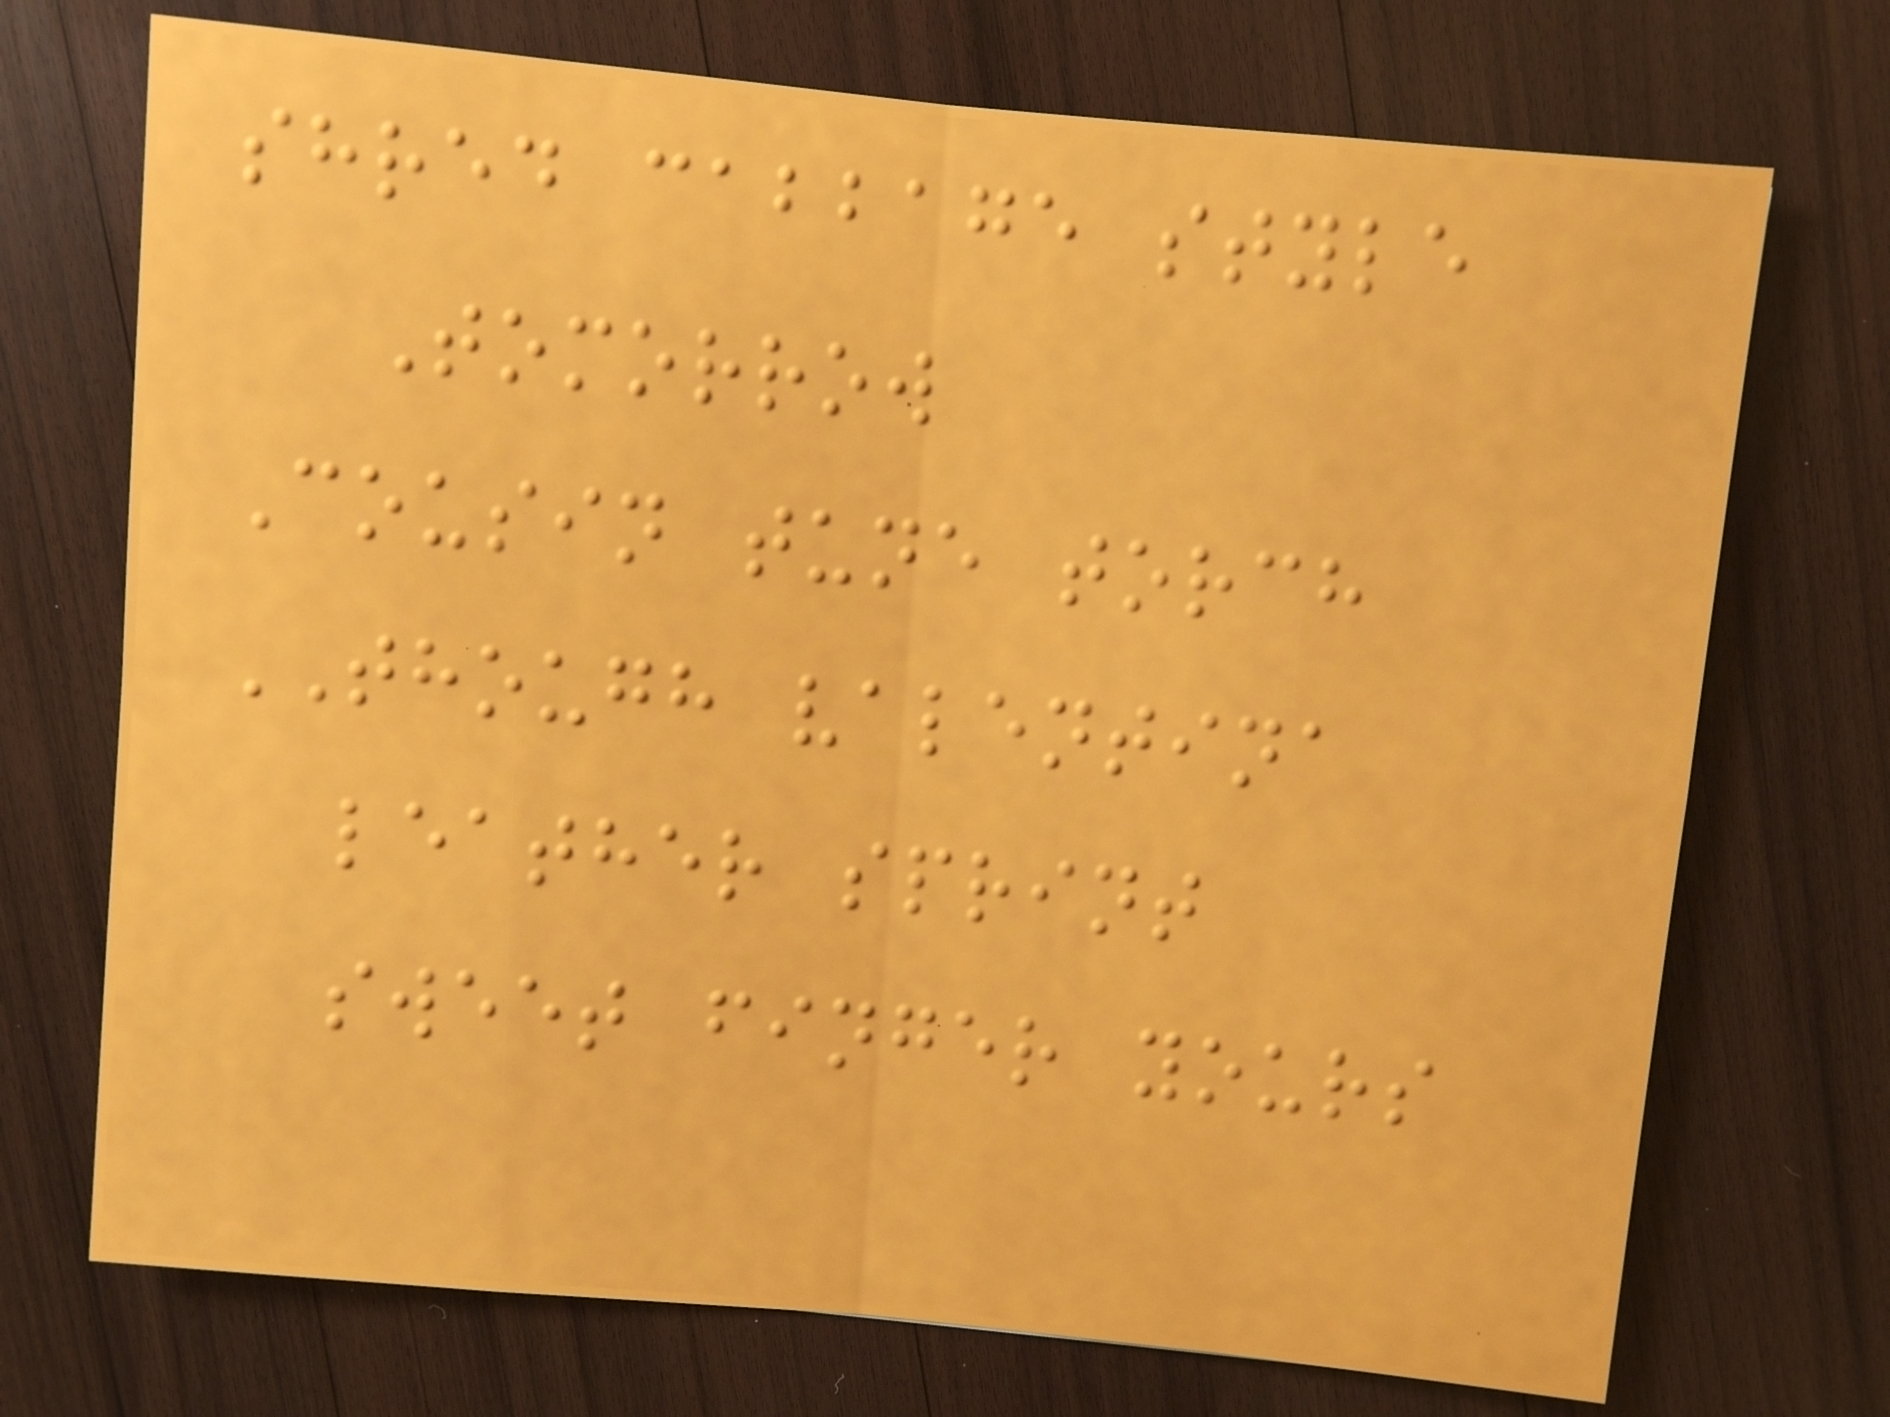shred cabbage style
Tomorrow
Cousin tune torch
THOUGH valentina
leather sprint
sweet finger yours
